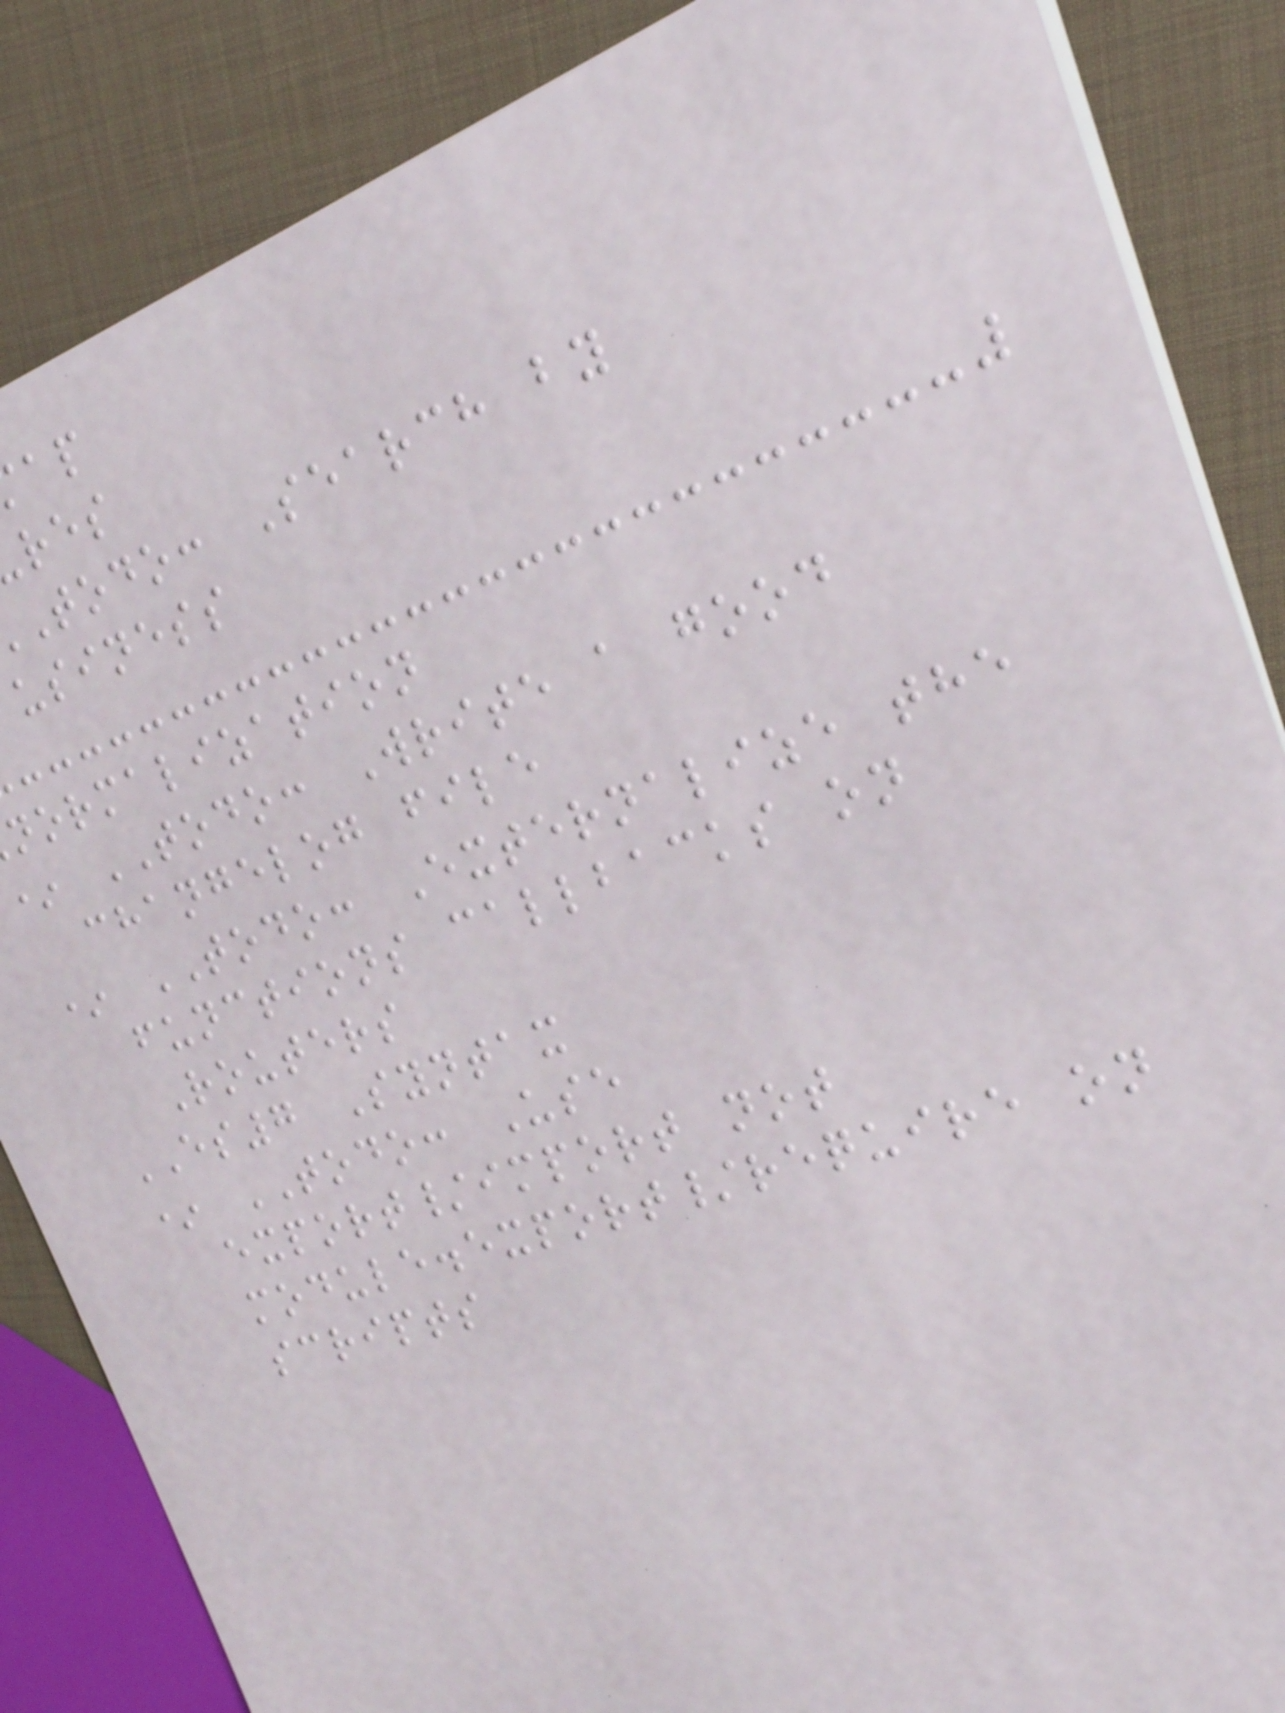todo: Search by
usiness
normalization
* TODO: Write a good
changelog file
* TODO: Externalize the
functions callbacks on
Routers
ES7 Syntax
* TODO: Use
export/import not
module.export/require on
scripts
